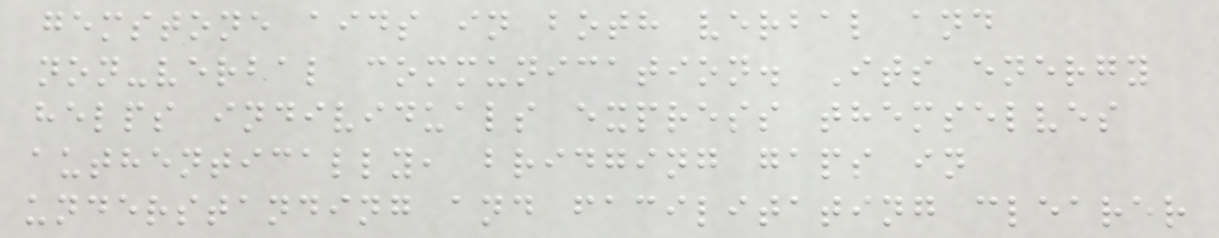gemstone aids in both verbal and
non-verbal communication. Its energy
helps individuals express themselves
authentically, bridging gaps in
understanding and facilitating clearer
